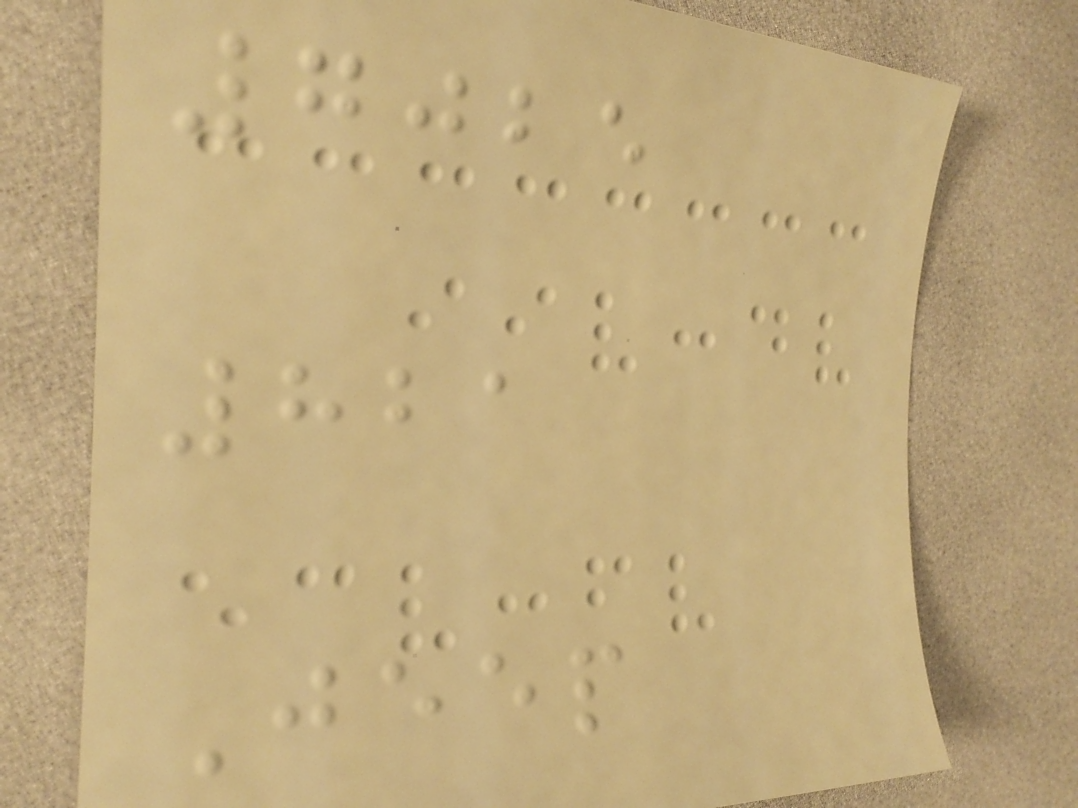7025
821
Jeep
